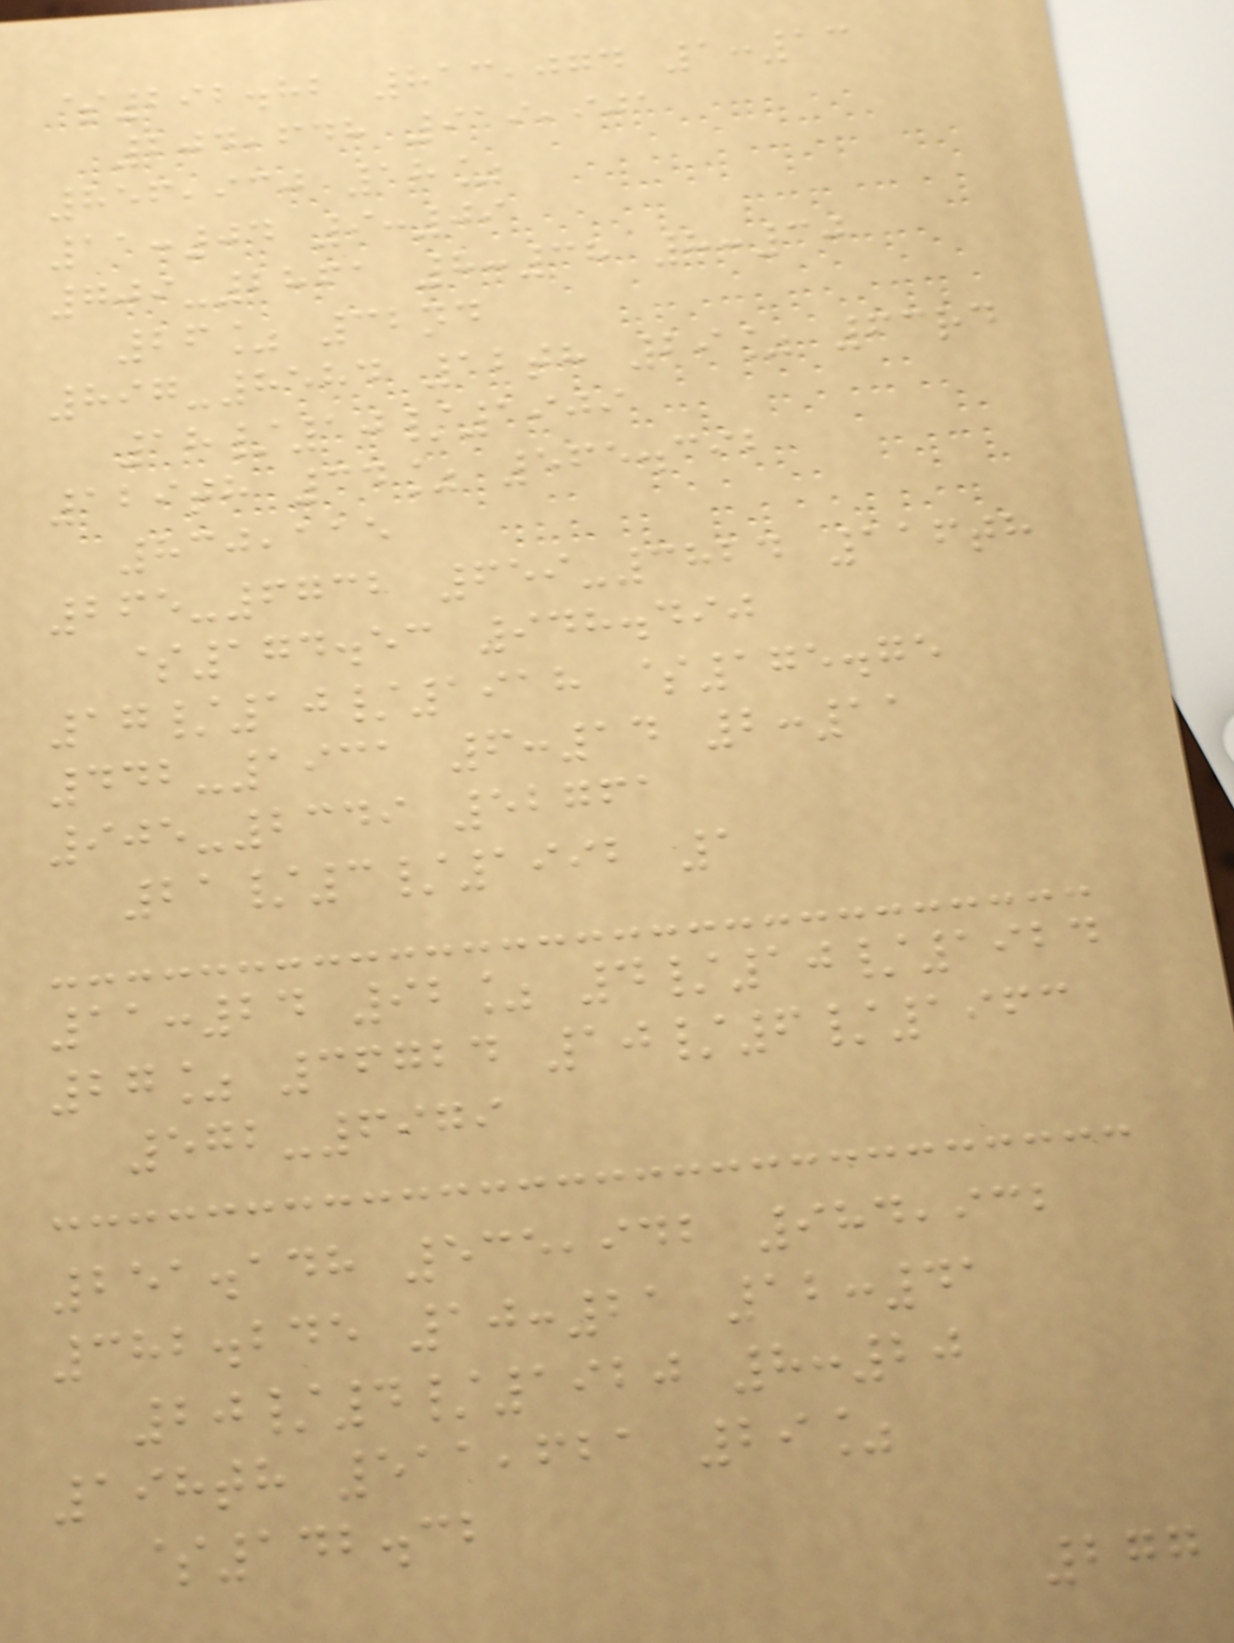$292.82 813,074 1:13
204,648 919,901
856,930 18%
11:04 9:09
709-2861 8:38 8:30
26% 32nd
897-8584 12th 29% 63rd
18/10/1909
129th 34% 565.392
830,115
265-6732 659-3824 116th
$174.53 948.490
17/10/1918 $175.75
442-1931 6:14 2:11
905-2349 52761
21/3/1992 1
11:24 92% 4/10/1924
27% 36724 10/6/1963
572-6979
251.148 535,942 984,932
382.245 10:21 12:41
20/4/1920 8:20
198th 511,621 29%
$142.32
277
